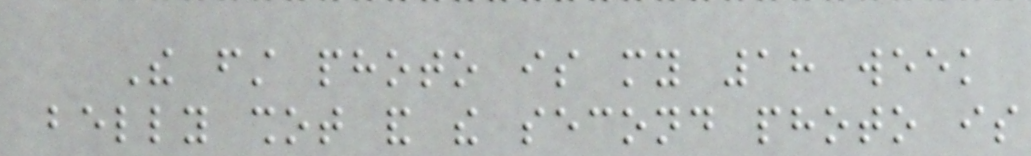The first photo is my 18 week
belly shot and the second photo is
